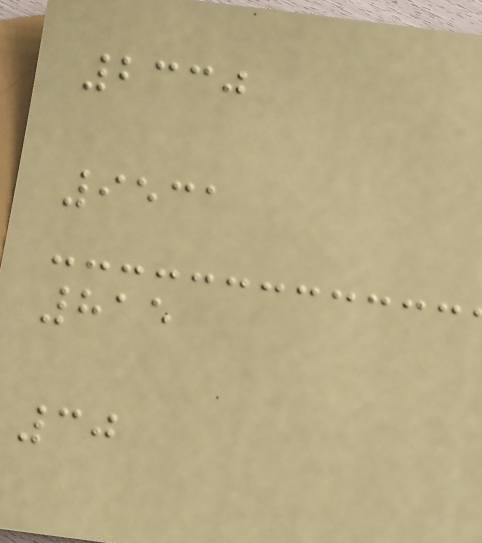2330
9531
815
30
